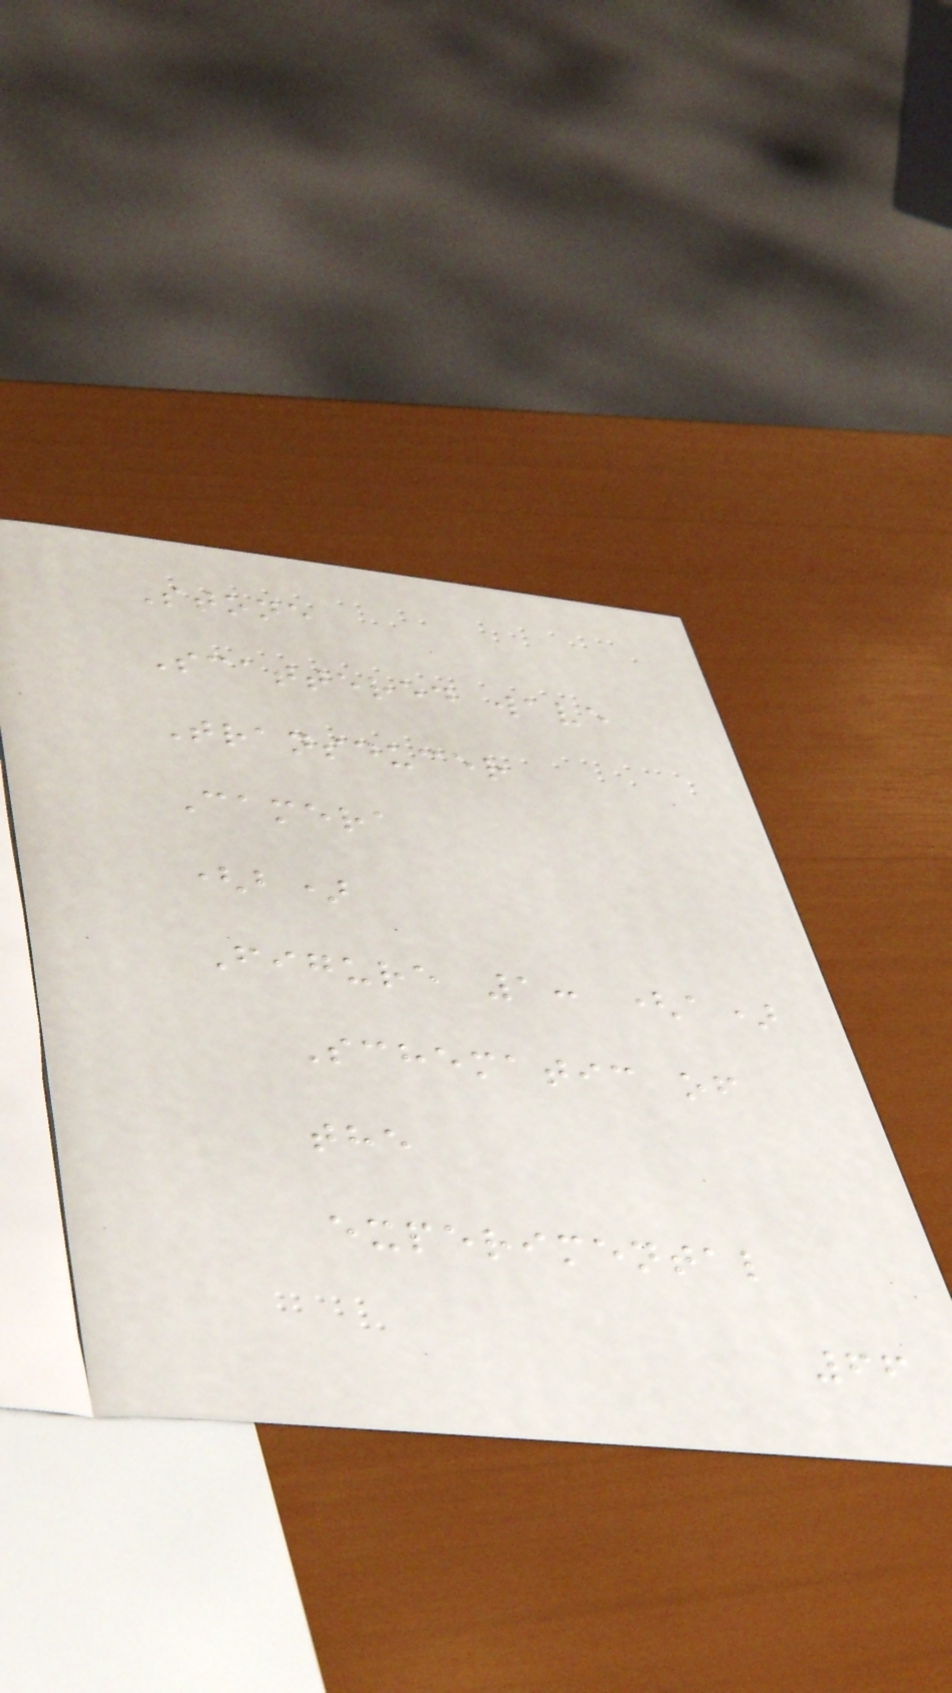Stone
Scattered wave
Transducer
Camera
(b)
Figure 1: (a)
Schematic of
the
experimental
66
